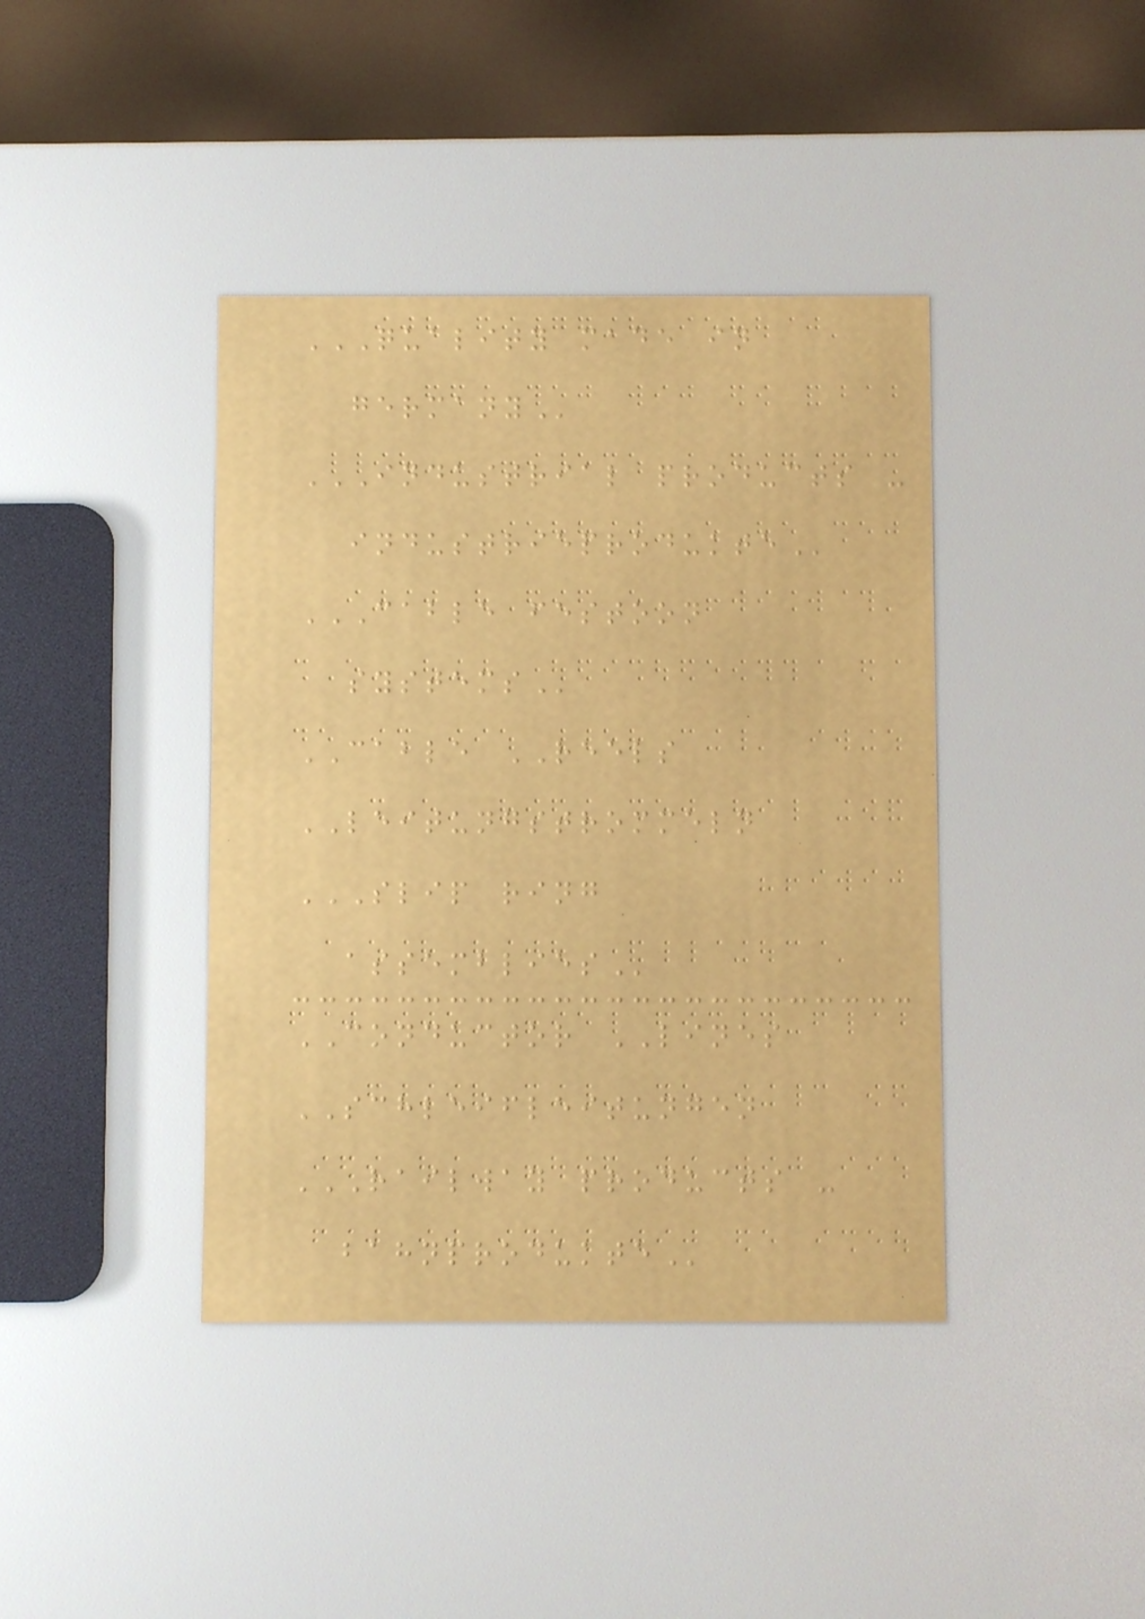QUALITY MADE IN
GERMANY
INDUSTRIAL PRODUCTS -
INDUSTRIEPRODUKTE
CABLE FESTOON
SYSTEMS
CABLE REELS
LEITUNGSTROMMELN
SLIP RING
ASSEMBLIES
CONDUCTOR LINES
SCHLEIFLEITUNGEN
RAILWAY PRODUCTS -
BAHNPRODUKTE
